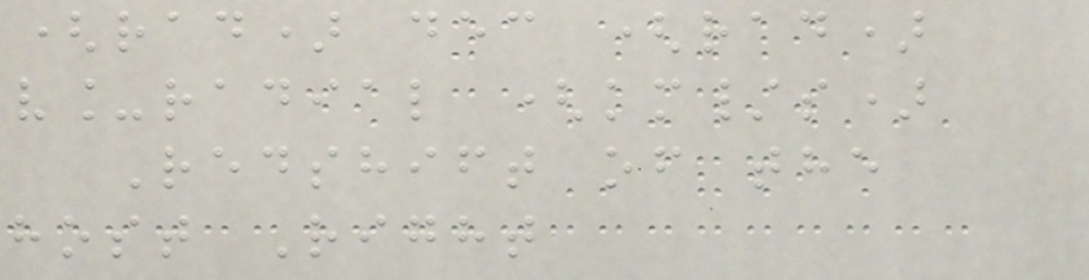(rad) dec (rad)
v_radial (km/s)
Redshift of the
host Right
